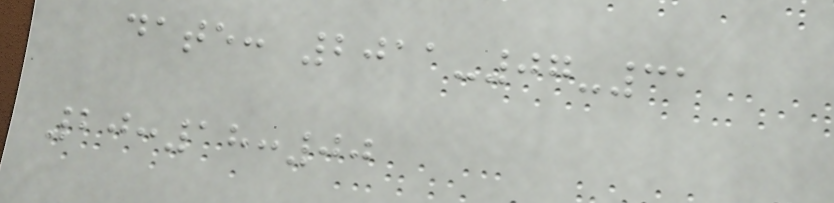date: 2011-07-31
20:18:00
